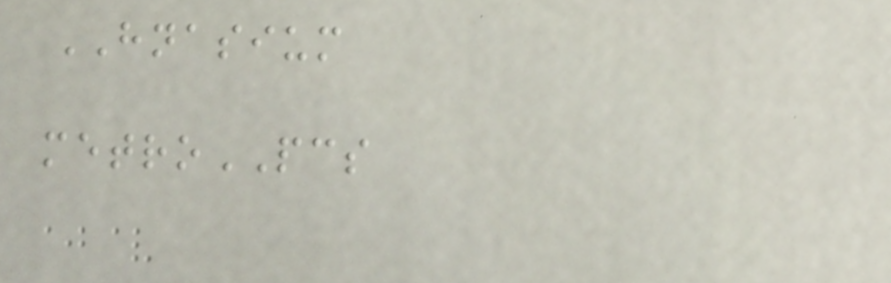HNASIUM
metroPCS
